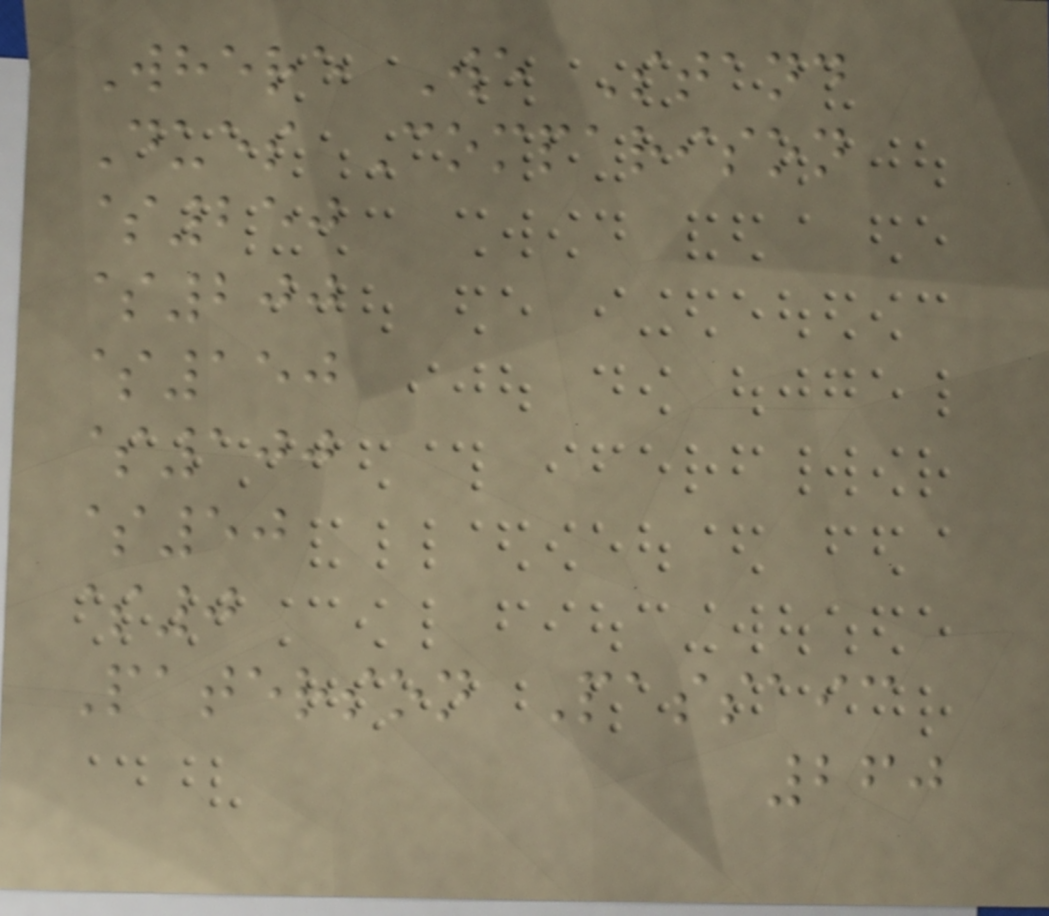Where We Stand
Dues Comparison
$250
$200
$150
$100
$50
$0
Paterson Passaic
260
